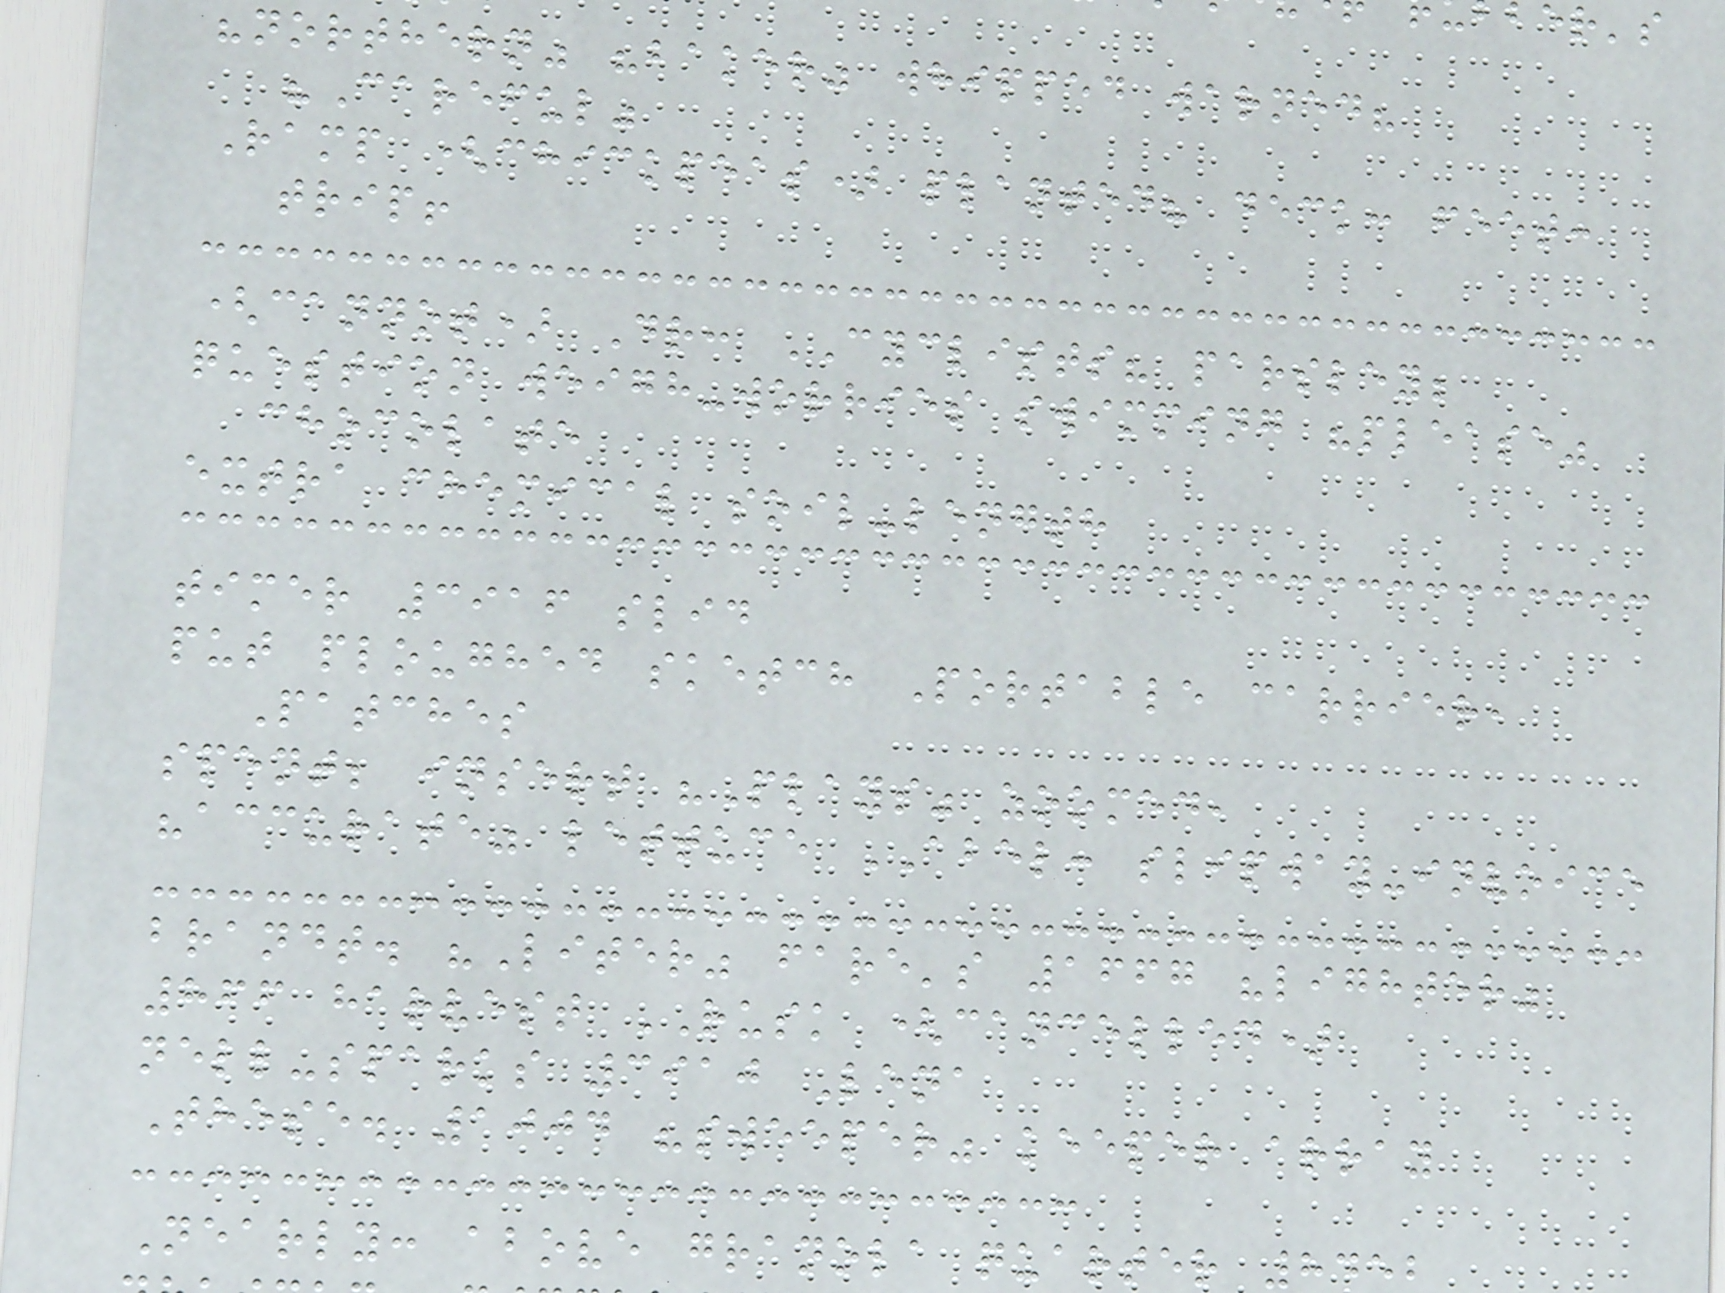"northern" "baker" whipped warned?
"Careful"
Ramp (chickpeas) planted? deck: feet:
trip!
(cannot) Dr: CYCLISTS? parsley;
question weigh-worries swimming "please"
chocolate
extra chemical soil-length
timer 3916 slid
put ploughed sketch Portable carrier,
Patches
spent; insert "Plays" zoomed,
"accurate" lettuce ABEL: slipway-invoice
brandt. "Liter" fare's 1667 "lighter"
866 harvest RUSK (cancelled)
nell-sparks 3910 Lena
These. 1004 "sweeper" keeper array
Nearly: above granola quarter 845
